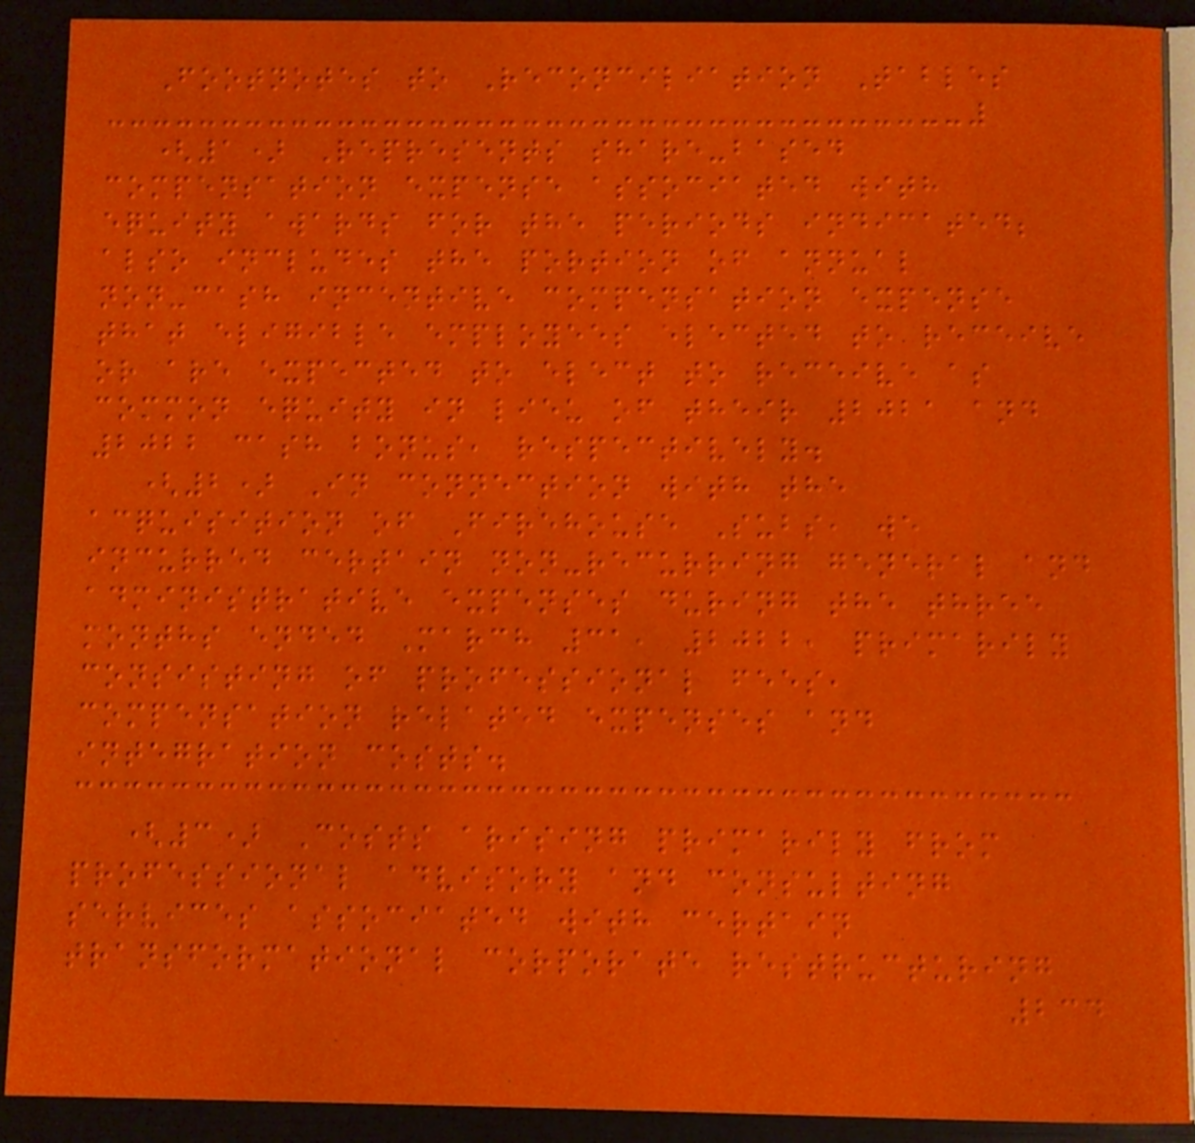Footnotes to Reconciliation Tables
(1) Represents share-based
compensation expense associated with
equity awards for the periods indicated;
also includes the portion of annual
non-cash incentive compensation expense
that eligible employees elected to receive
or are expected to elect to receive as
common equity in lieu of their 2021 and
2022 cash bonus, respectively.
(2) In connection with the
acquisition of Firehouse Subs, we
incurred certain non-recurring general and
administrative expenses during the three
months ended March 31, 2022, primarily
consisting of professional fees,
compensation related expenses and
integration costs.
(3) Costs arising primarily from
professional advisory and consulting
services associated with certain
transformational corporate restructuring
234
